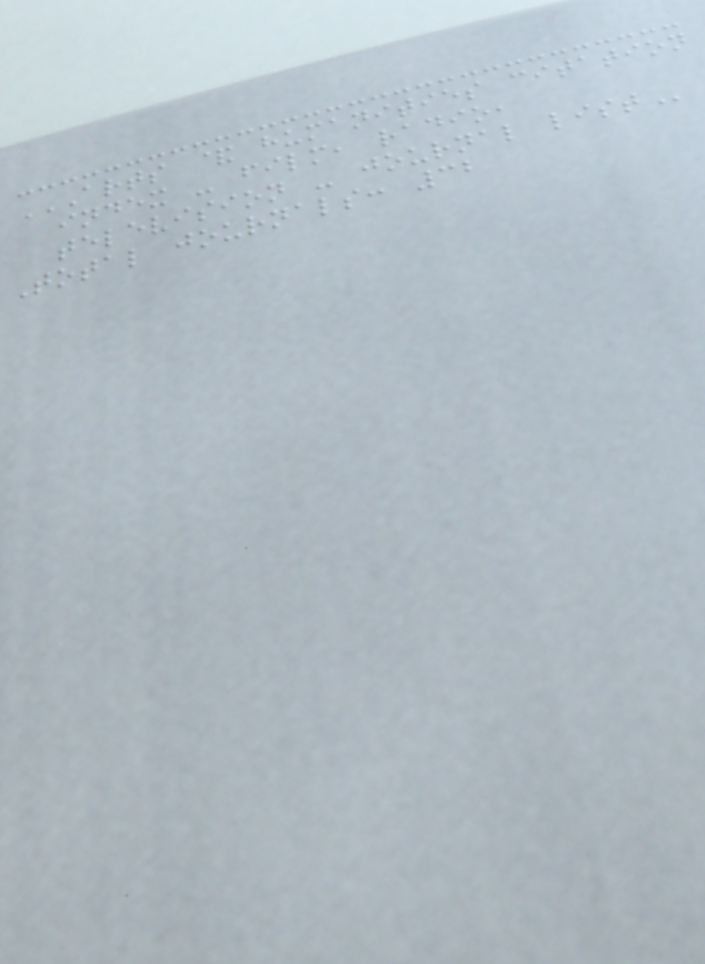ARTS & HUMANITIES CITATION
INDEX - FILM, RADIO,
TELEVISION - JOURNAL LIST
Total journals: 32
